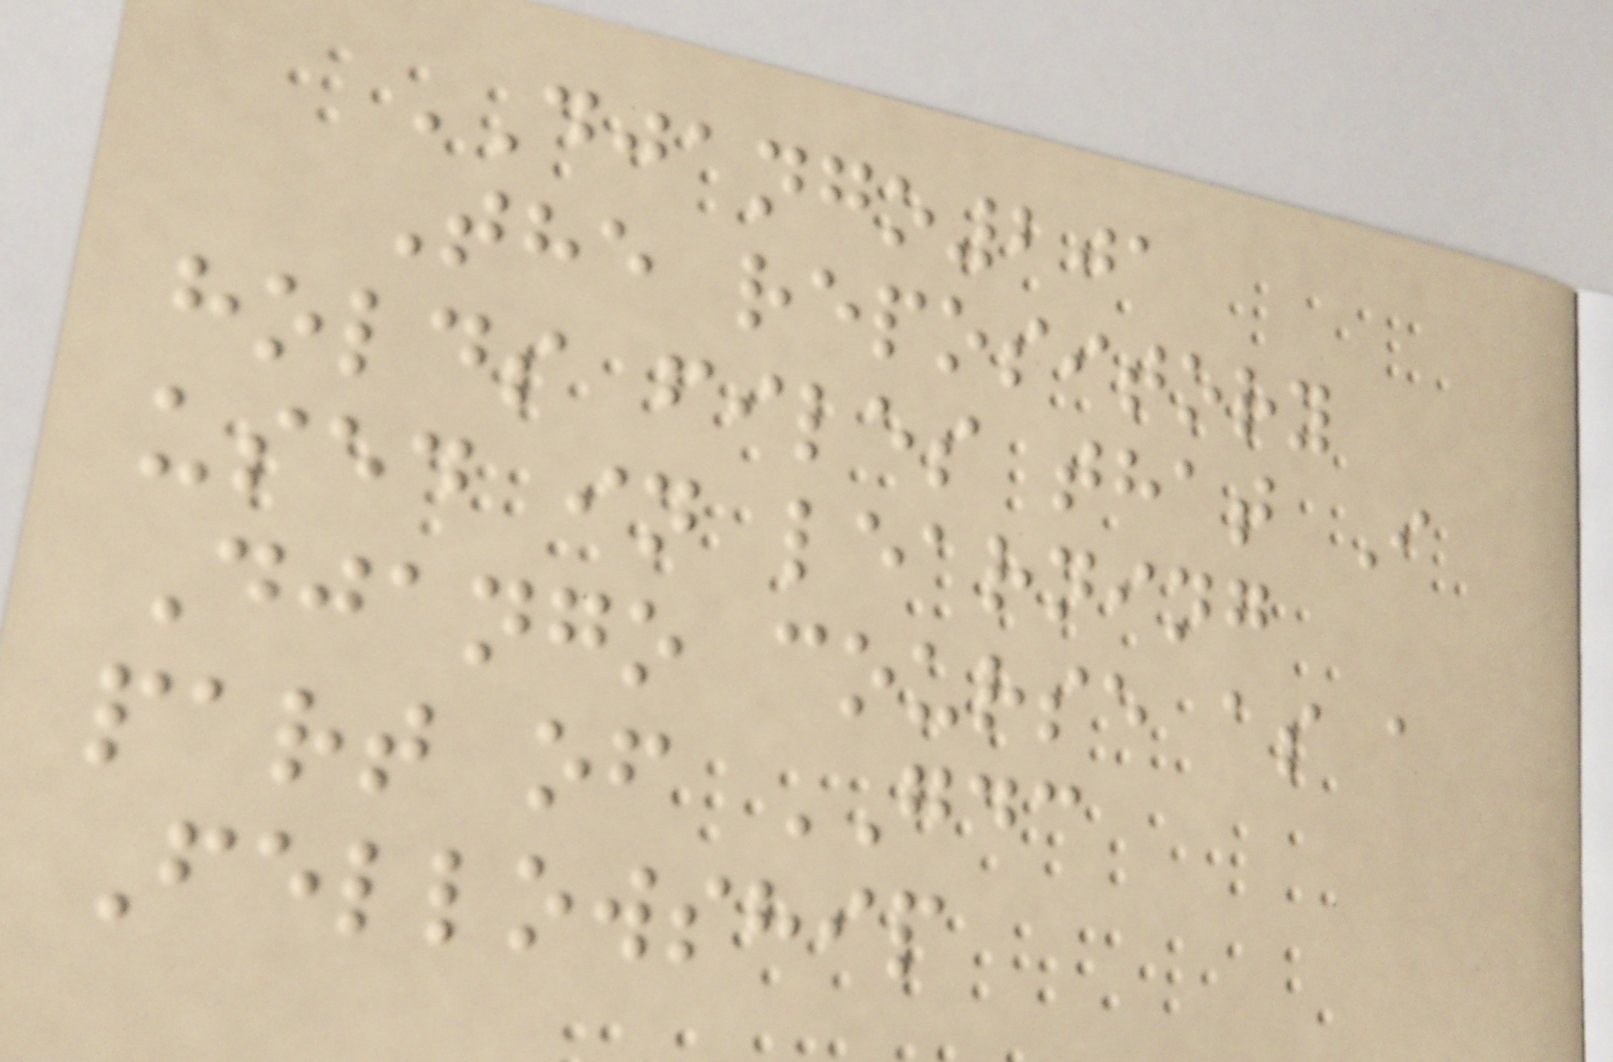DJANGO201
The repository
holds files that I
used in learning
Django course as a
part of GDC
Fellowship
